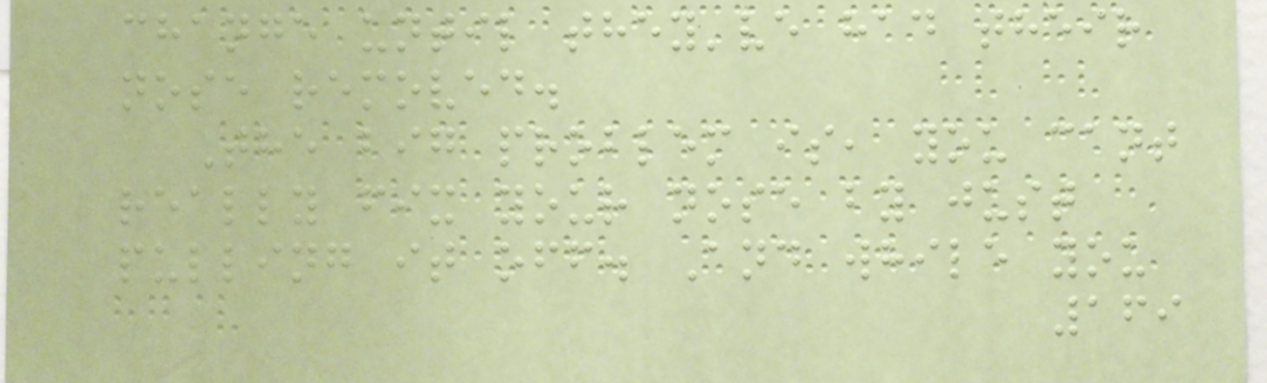change until they've had their
nose removed.
The big problem is, you cant
really fix your nose by just
pulling it off. And while you
169
